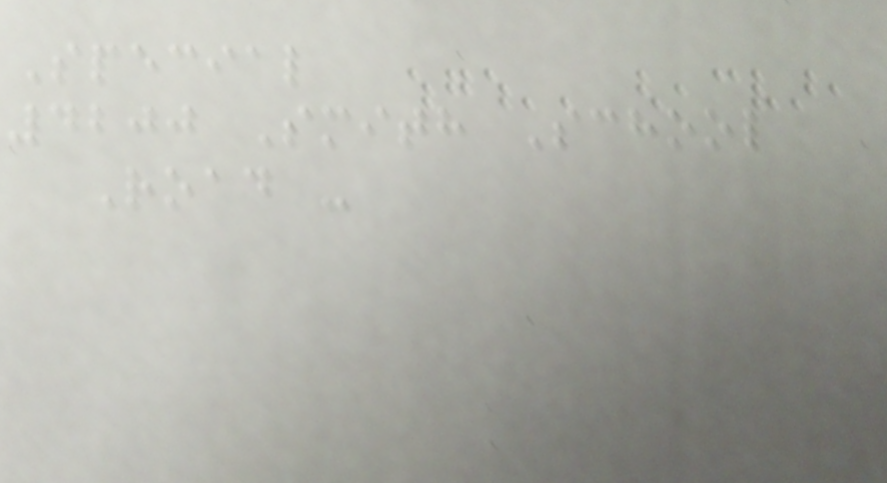Special
4200 Smith School
Road -
